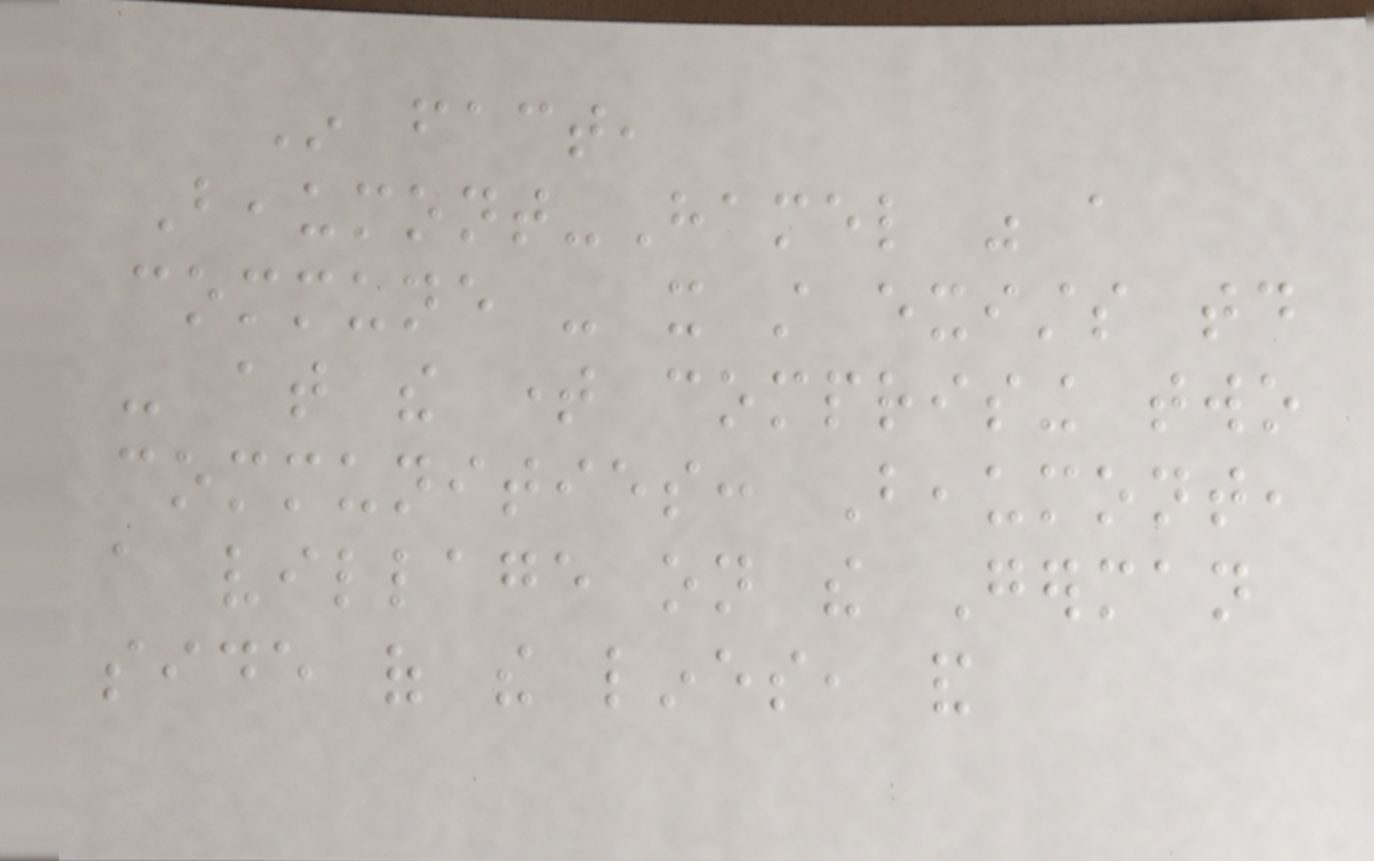In fact,
Beaumont-Hamel was a
commune - it still exists today
- at the time comprising two
communities: Beaumont,
a village on the German
side of the lines, and
